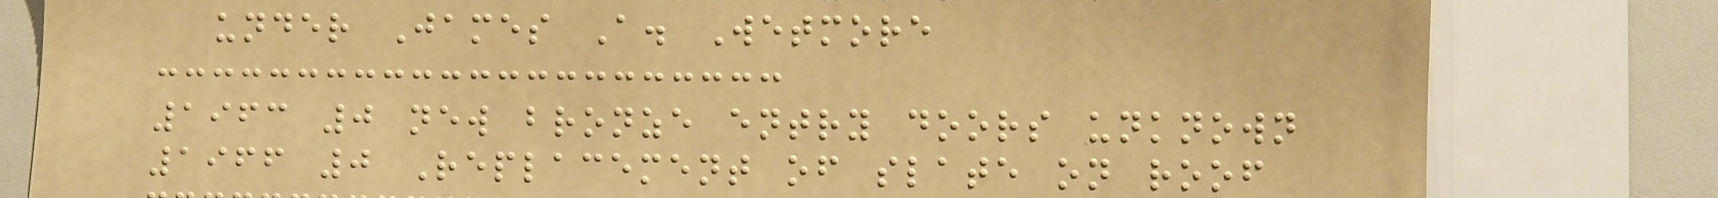under James A. Wetmore
1963 0 new bronze entry doors unknown
1966 0 Replacement of slate on roof
